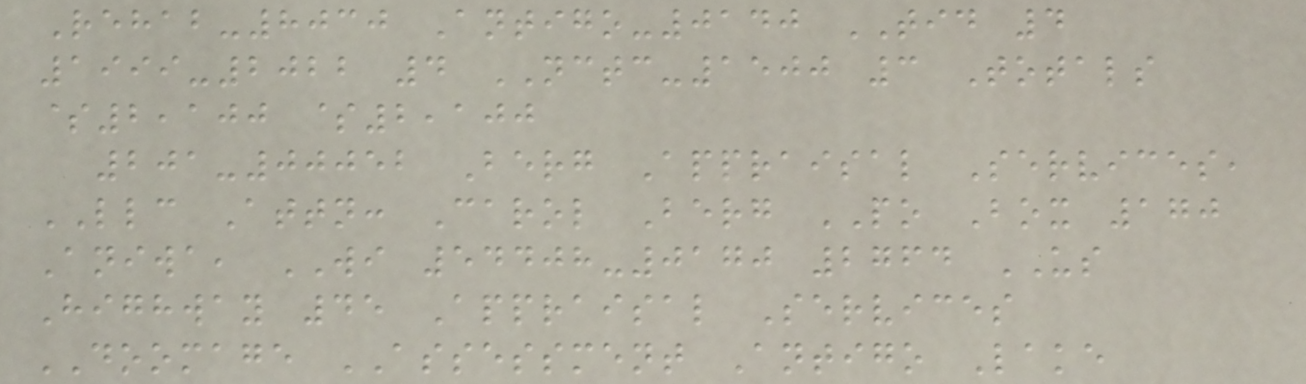Rehab-8030 Antigo-0140 TID 4
1999-2022 4 NCTC-1500 3 Totals
$2,100 $2,100
201-00052 Berg Appraisal Services,
LLC Attn: Carol Berg PO Box 170
Aniwa, WI 54408-0170 2764 US
Highway 45 Appraisal Services
DOOMAGE ASSESSMENT Antigo Lake
